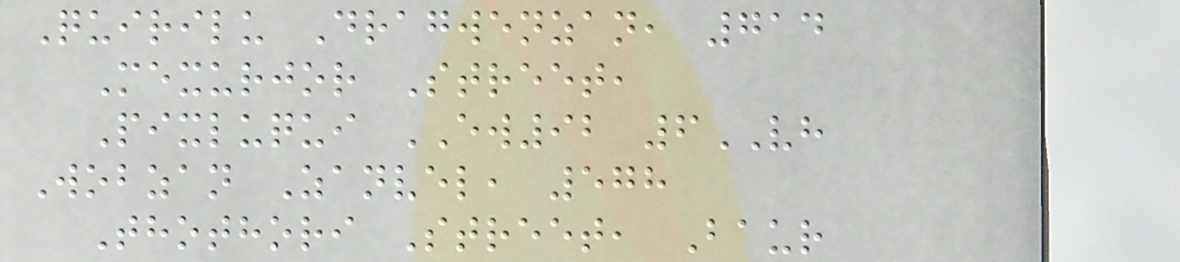Quirilu Dragwenzan, 714
Mexurjor Street,
Pixluqui EW92 6VH
Wobzan Zanvel, 578
Thothori Street, Baur
